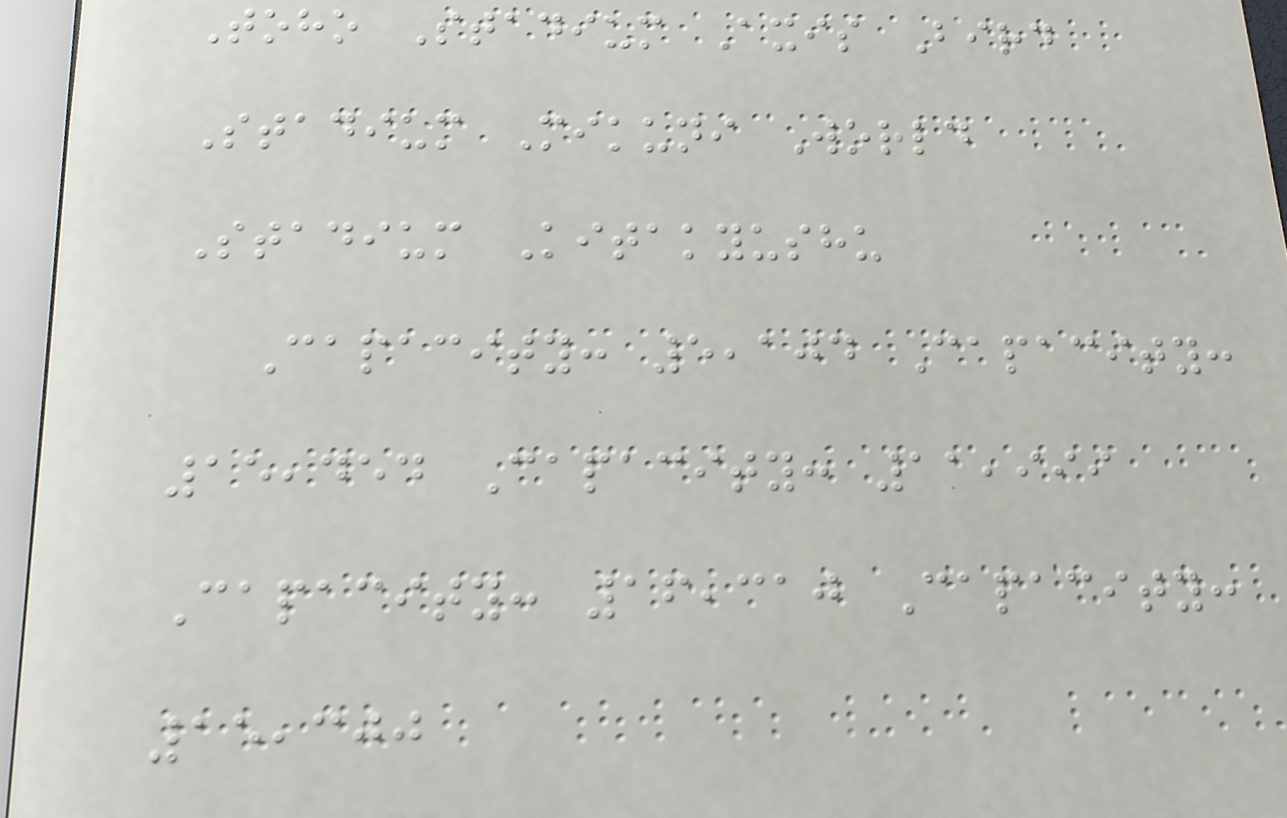Toho Stadium Axis Bird
Stadium Mikuni World
Stadium Kitakyushu
Capacity: 5,104 Capacity:
15,454 Capacity: 11,999
Capacity: 16,310 Capacity:
15,300
